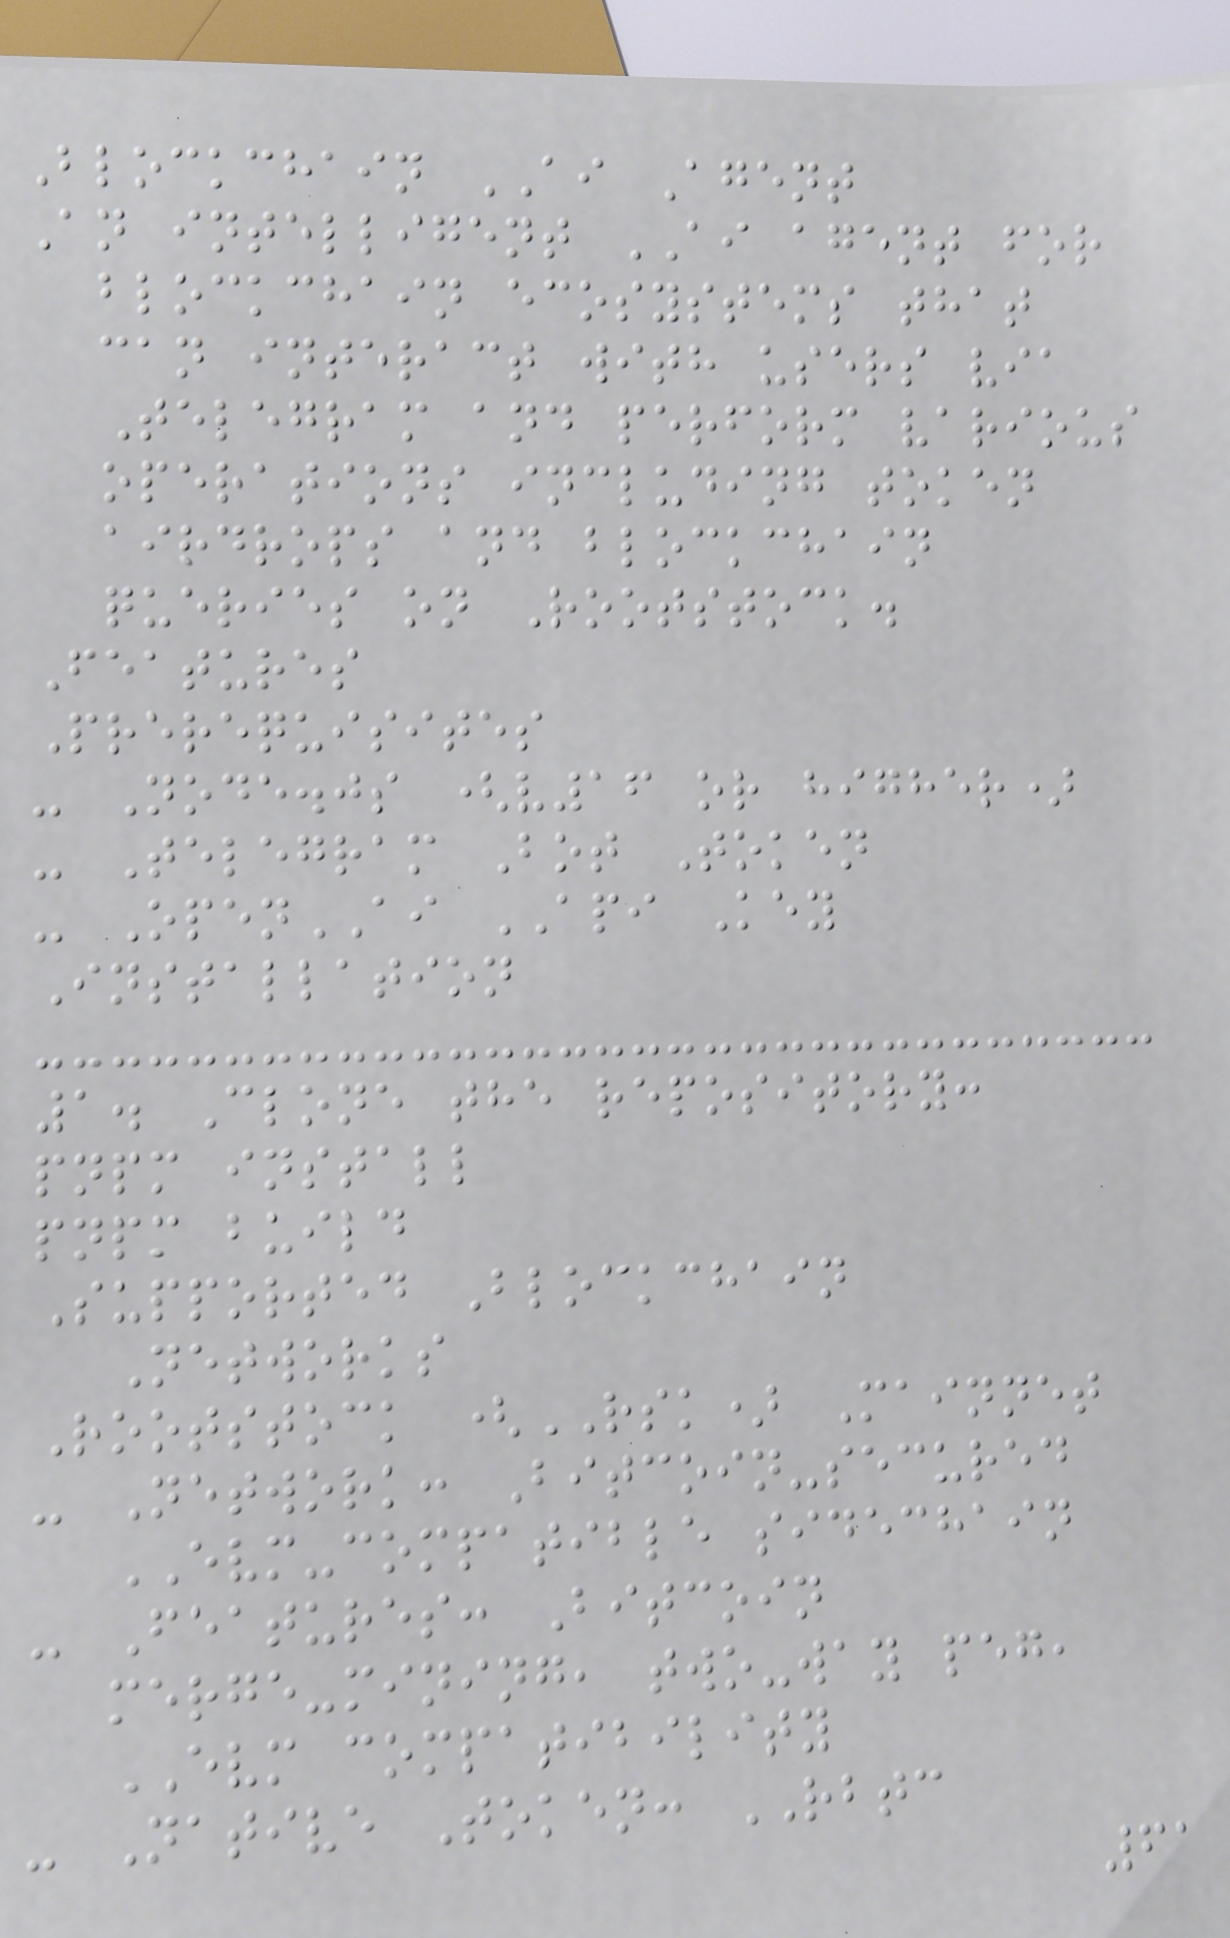Blockchain AI Agent
An intelligent AI agent for
blockchain ecosystems that
can interact with users via
Telegram and perform various
operations including token
airdrops and blockchain
queries on Rootstock.
Features
Prerequisites
- Node.js (v16 or higher)
- Telegram Bot Token
- OpenAI API Key
Installation
1. Clone the repository:
pnpm install
pnpm build
Supported Blockchain
Networks
Rootstock (RSK) Mainnet
- Network: Bitcoin-secured
EVM-compatible sidechain
- Features: Bitcoin
merge-mining, two-way peg,
EVM compatibility
- Native Token: RBTC
61
